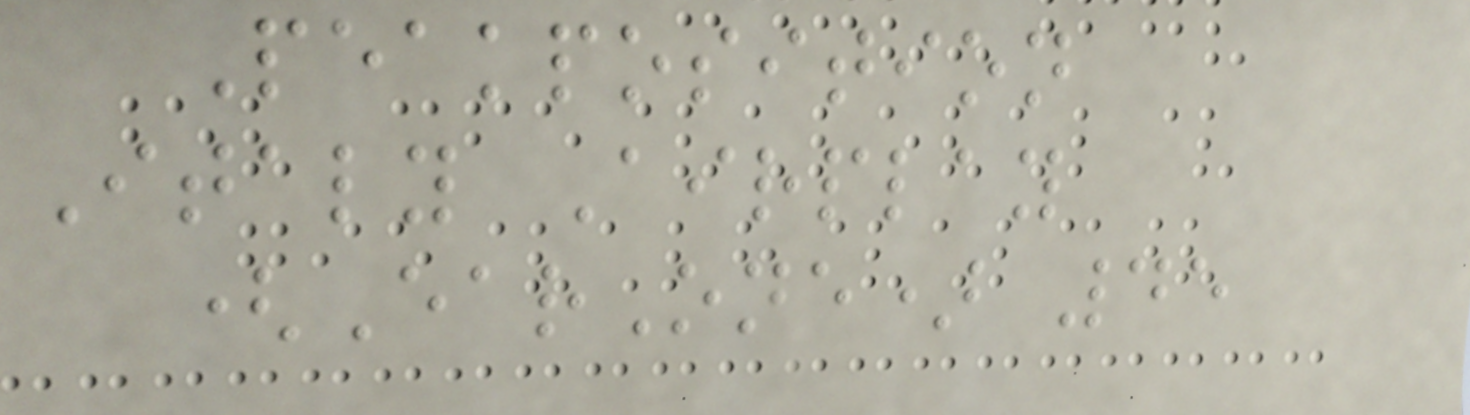Peakposition
Italy Airplay
(EarOne) 45
